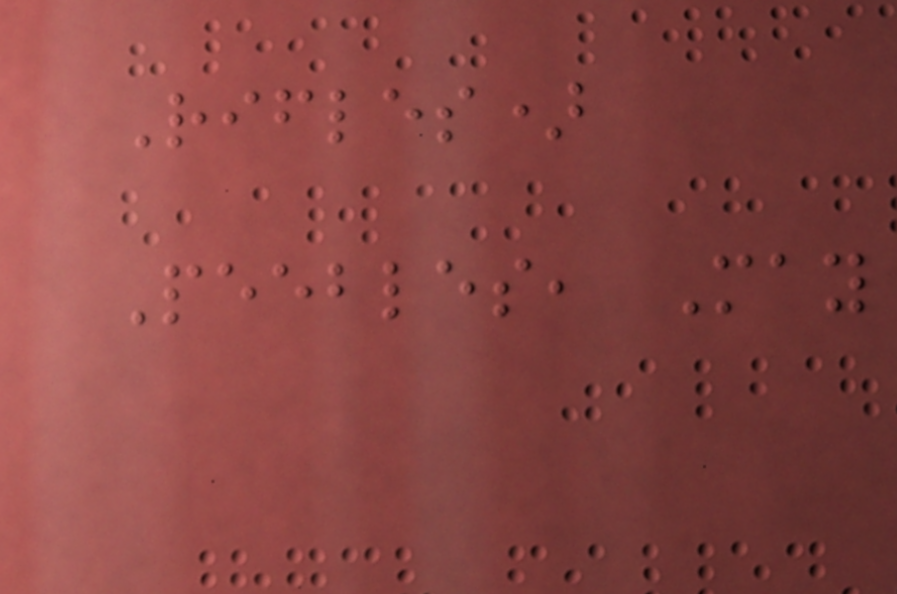Rifles)
Peebles, May
